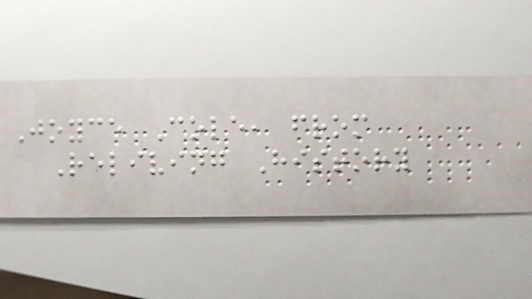Joyce Cole, from
Reliving History
